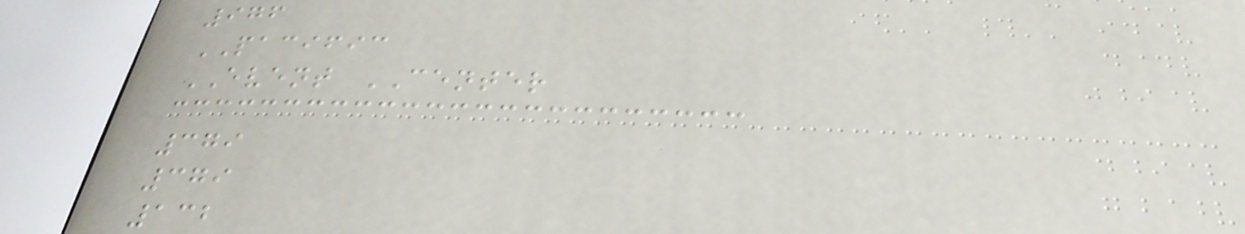976
PACIFIC
EVENT CENTER
379
379
132
